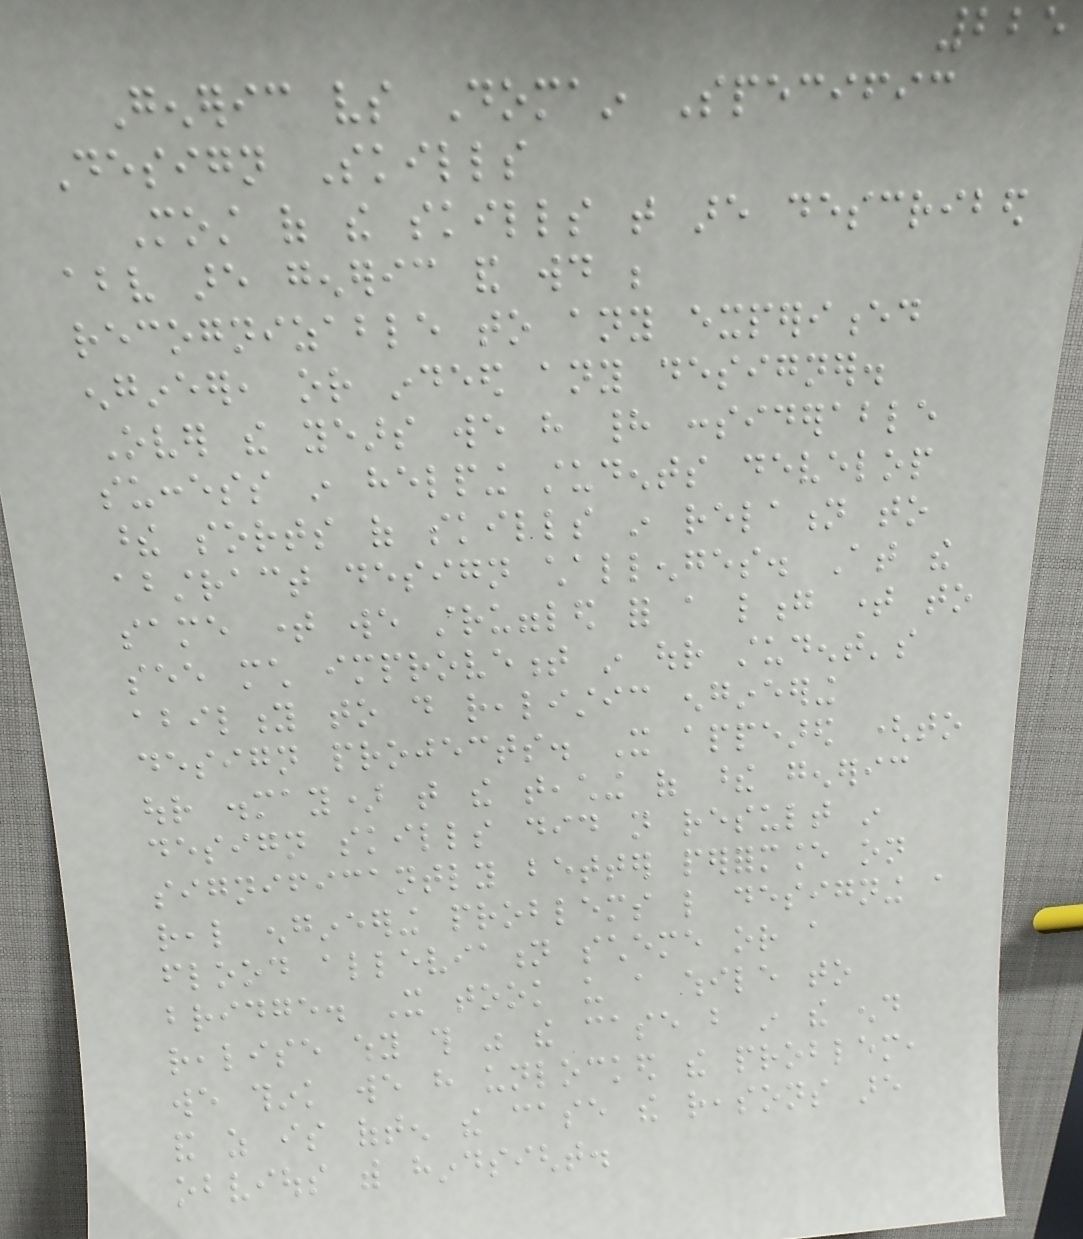225
Generic vs Domain Specific
Design Skills
Most of the skills that are described
above are generic and would be
recognizable to any experienced
engineer, or indeed any designer.
Over the years we have had considerable
success in helping students develop
these sorts of skills in relation to
abstract design challenges. At the
same time we struggled for a long time to
see much improvement in our student's
ability to do realistic engineering
design projects. It appeared (to
our dismay) that the teaching of these generic
design skills did not result in
significantly better performance on
real engineering problems like designing a
flood alleviation scheme or a
bridge. It took us a while to
realise why this was the case but in the end
we think we have unlocked the problem,
and as is often the case the reasons are
obvious with hindsight.
